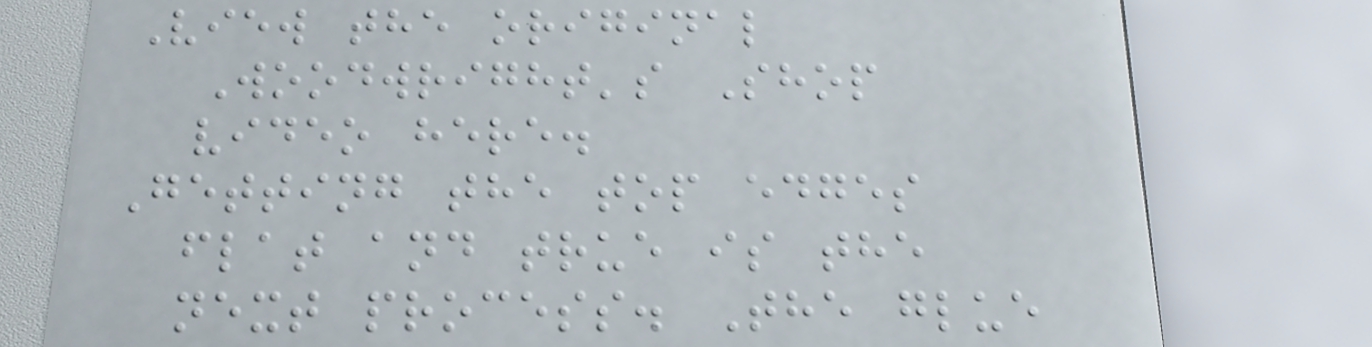View the original
Woodwright's Shop
video here.
Getting the top edges
flat and true is the
next process. The glue
